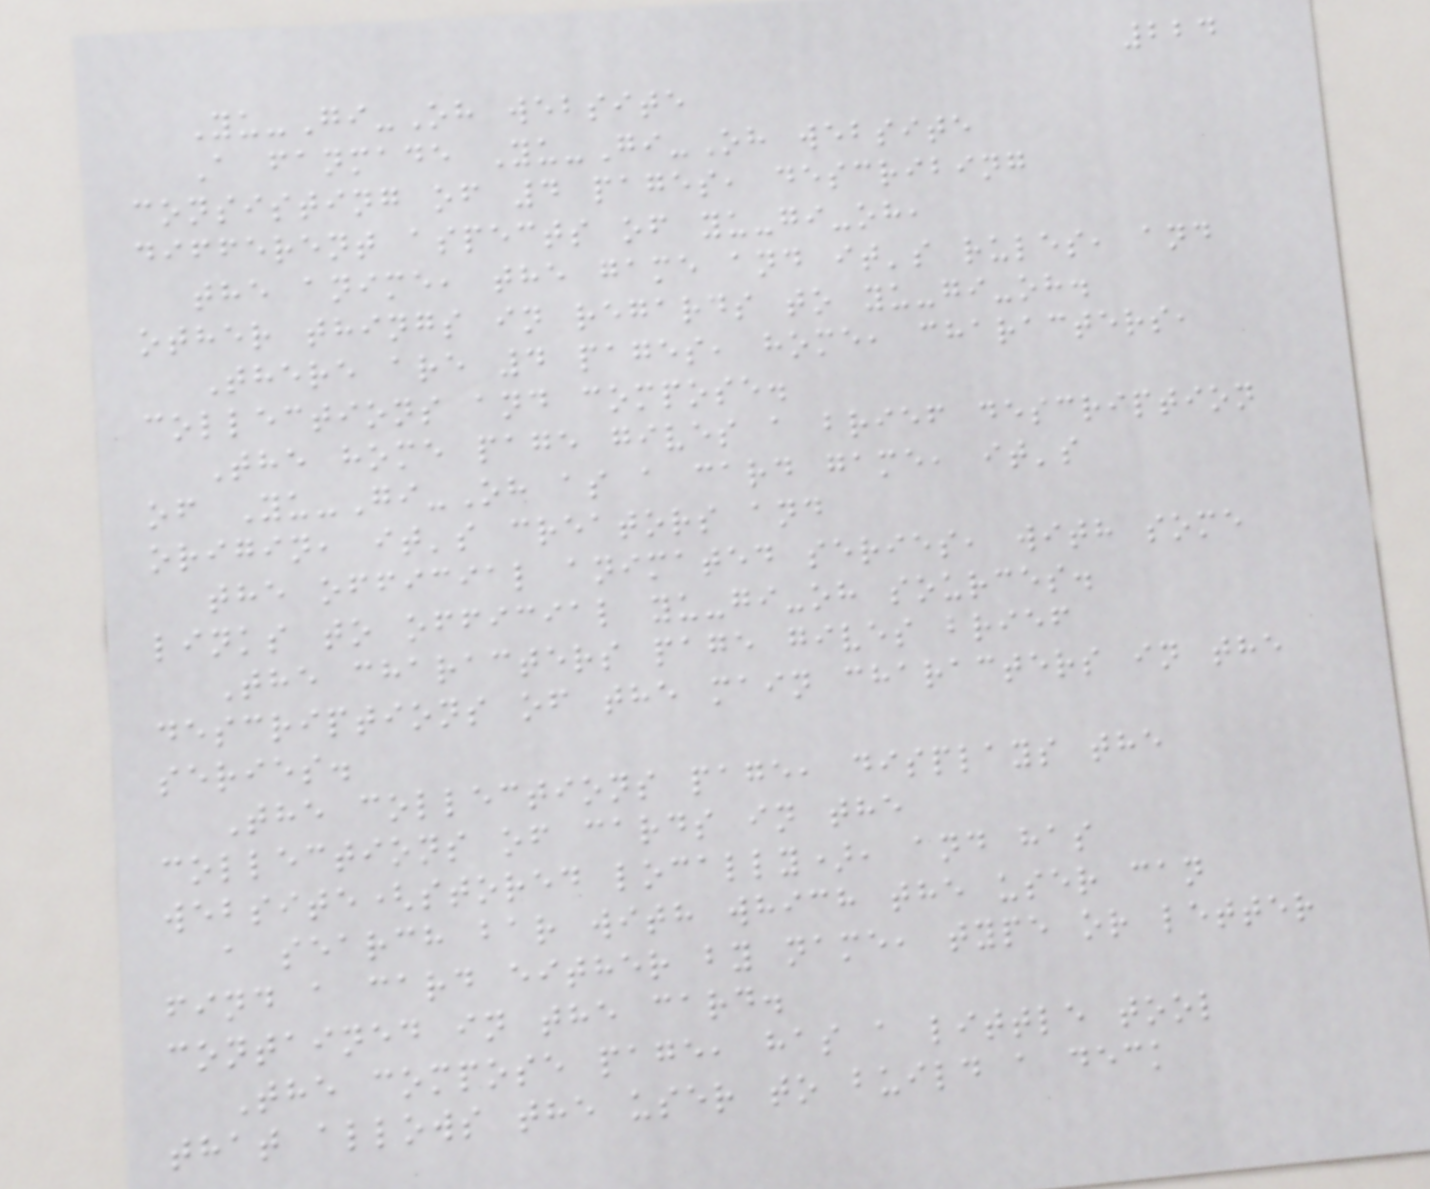224
Yu-Gi-Oh website
A fanmade Yu-Gi-Oh website
consisting of 4 pages, describing
different aspects of yu-gi-oh,
the anime, the game and it's rules, and
other things in regards to yu-gi-oh.
There are 4 pages, home, characters,
collections and compose.
The home page gives a brief description
of Yu-Gi-Oh as a card game, it's
origin, it's creators and
the official animated series, with some
links to official yu-gi-oh sources.
The characters page gives brief
descriptions of the main characters in the
series.
The collections page, displays the
collections of cards in the
website(stored locally), and has
a search bar with which the user can
find a card either by name, type or letter
contained in the card.
The compose page, has a little tool
that allows the user to build a deck
